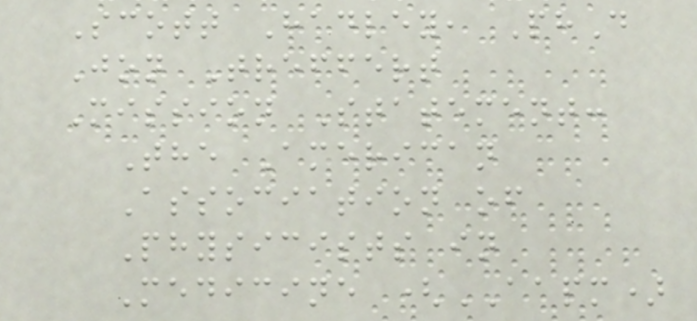Scott Hadley, PhD
Jon Treffert
Mission Statement:
The American
Association of
Physicists in
Medicine (AAPM)
